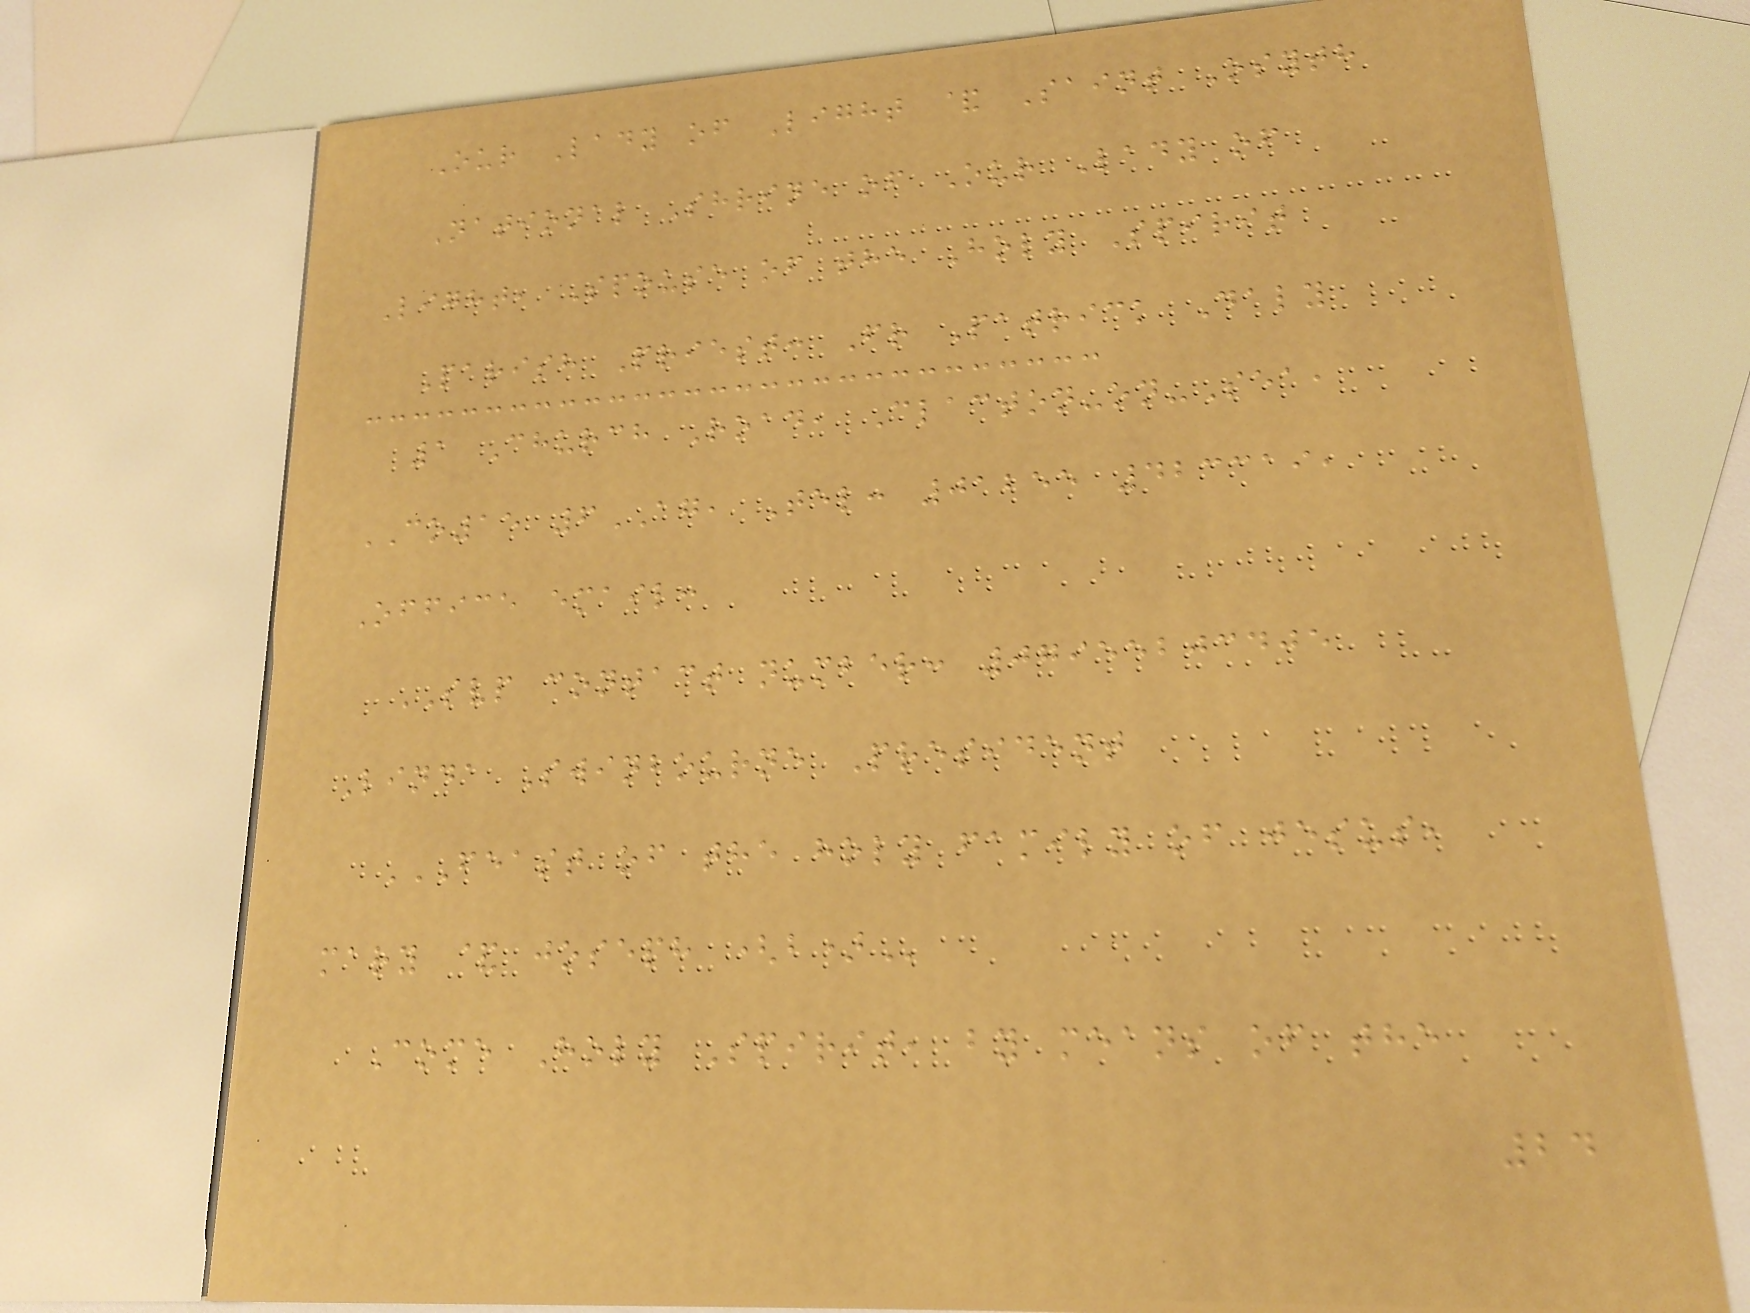Our Lady of Light & Saint Osyth
National Shrine of Our Lady of
Light, Spouse of the Holy Spirit
Parish Priest: Fr Patrick Daly
1 Church Road, Clacton-on-Sea,
CO15 6AG, Tel: 01255 423319,
Office email:
SVP contact number: 07955203405
Linda Swinbourne President
FEAST OF THE HOLY FAMILY OF JESUS,
MARY & JOSEPH (B)
Come Holy Spirit, by means of the
24
